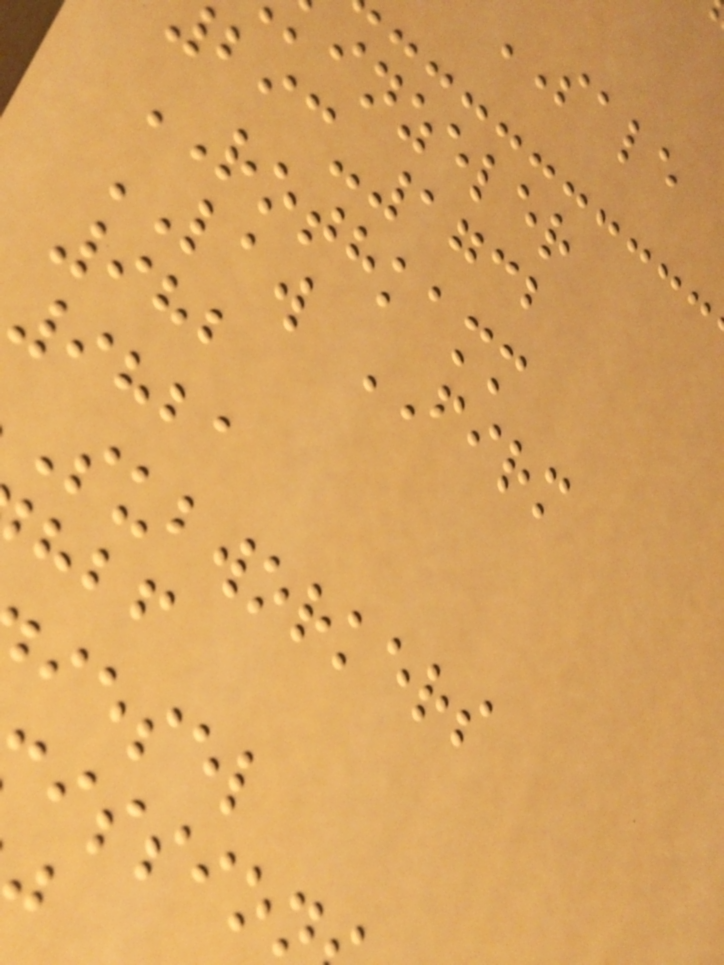sale
inzeler
-1732
ROTHKAMM
LAW FIRM
982
9821
subworkers
iesel
